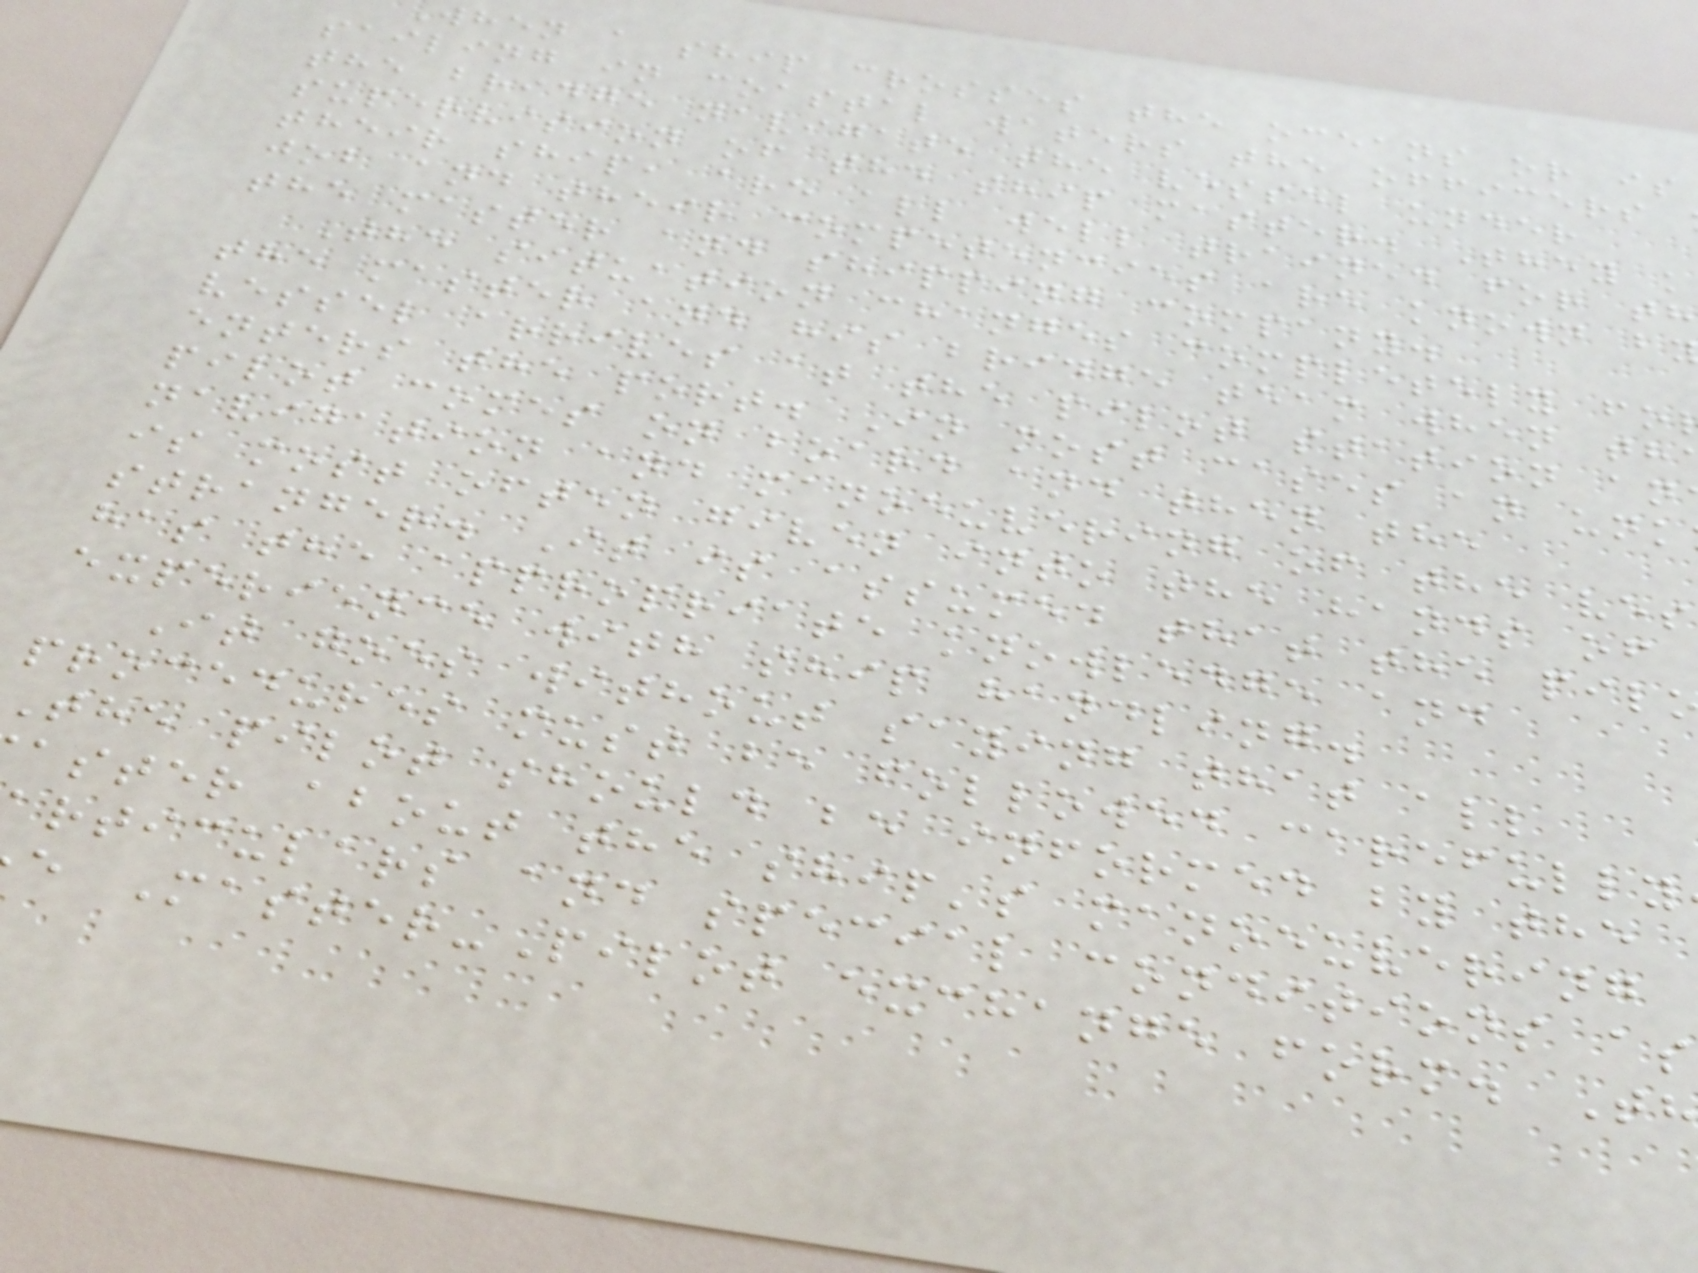when a ship crosses the oceans or is
sailing in coastal waters the officers
the bridge navigate the vessel under
supervision of the ship master. They k
their ship, are all well trained for th
job and their competencies are known by
the master and shipping company.
The situation changes completely fo
the master and his bridge team when th
vessel arrives at the pilot station an
enters the port. In most cases an unk
pilot comes on board and then the
navigation and manoeuvering of the ves
is most often given into the hands of
stranger. It is assumed that the pil
has the appropriate knowledge and
experience with ship handling.
It goes without saying that all
procedures must be followed carefully
the pilot should be informed by the
aster about the ship's manoeuvering
rticulars and special conditions as
e Master-Pilot exchange form. Th
